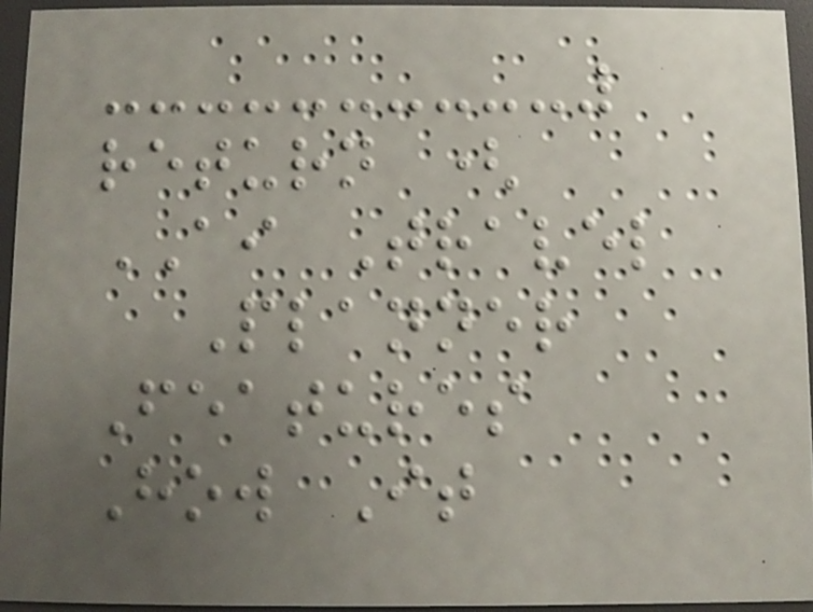return (
AI Travel
Planner
Features
How It
